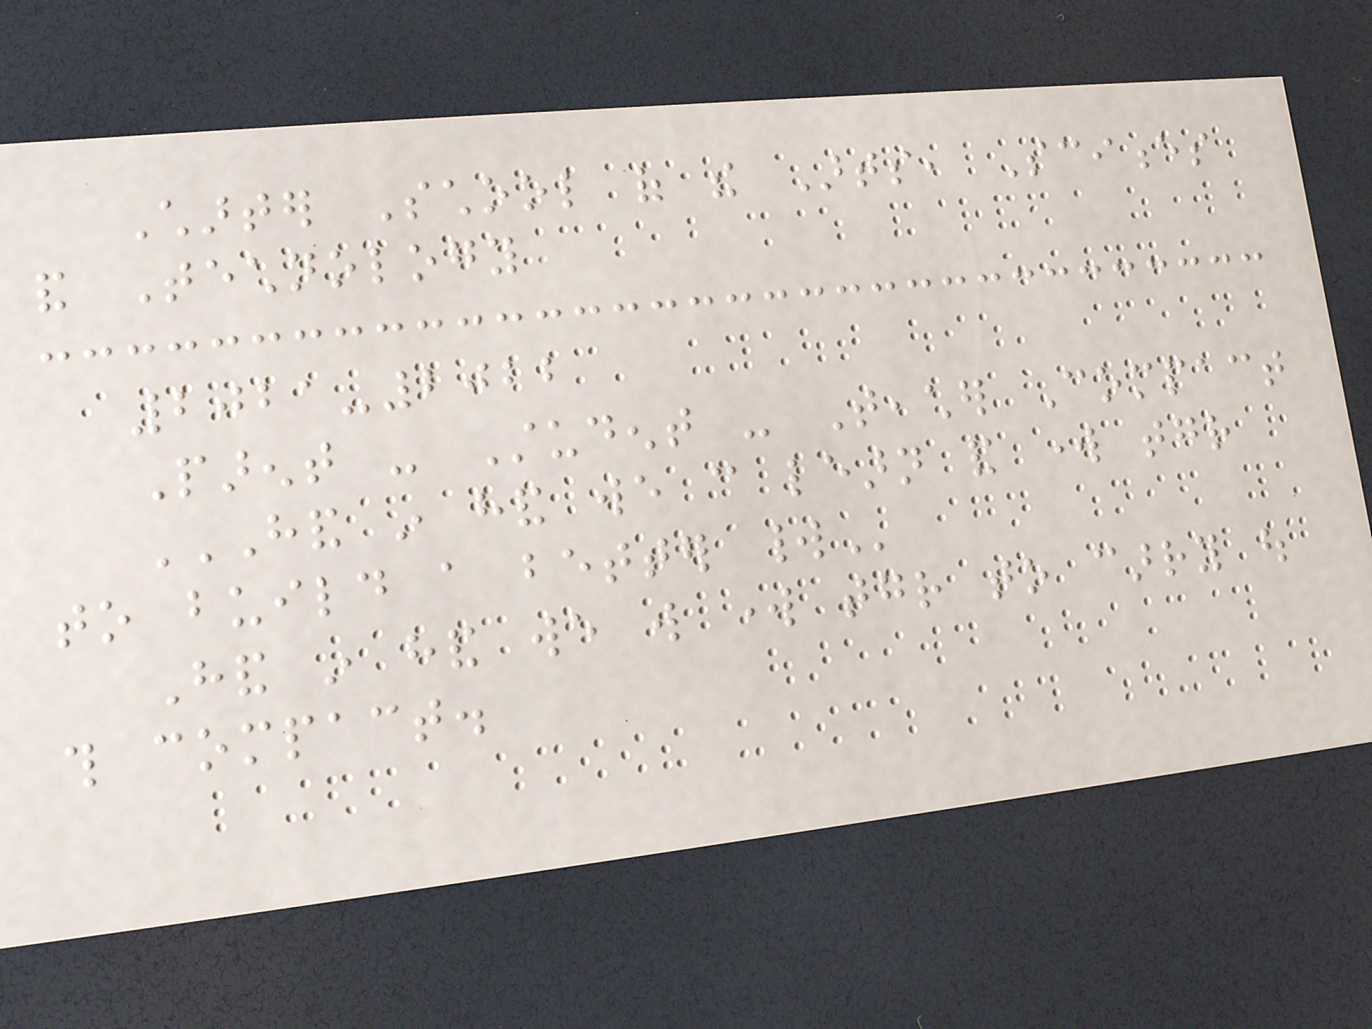Charter School of the Arts, Sciences
and Technology
2021-2022
Parent - Student - Teacher Compact
HAND IN HAND WE CAN LEARN AND WORK TOGETHER
TO BUILD A BETTER WORLD
Hand in hand we will work together to carry out
this compact.
